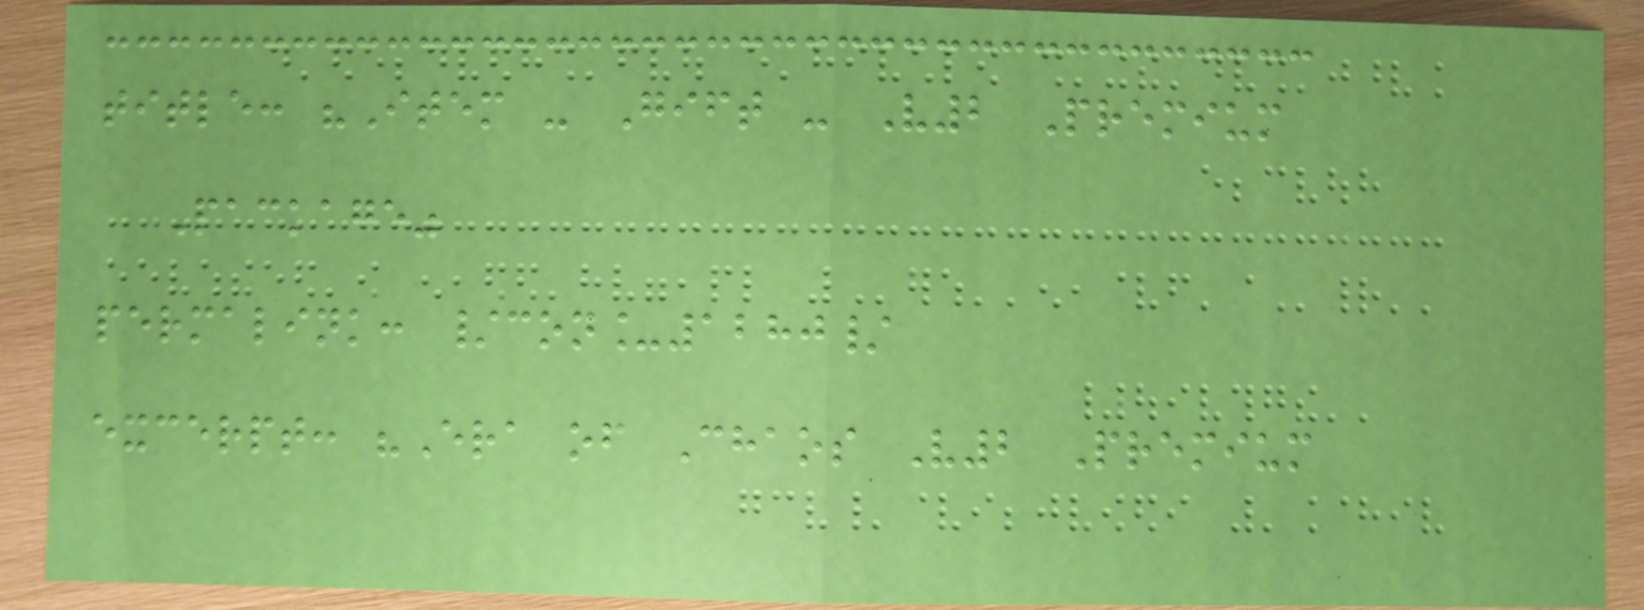title: "Item - Gift - V2 Premium
Package"
permalink: /con_1280/
excerpt: "Era of Chaos V2 Premium
